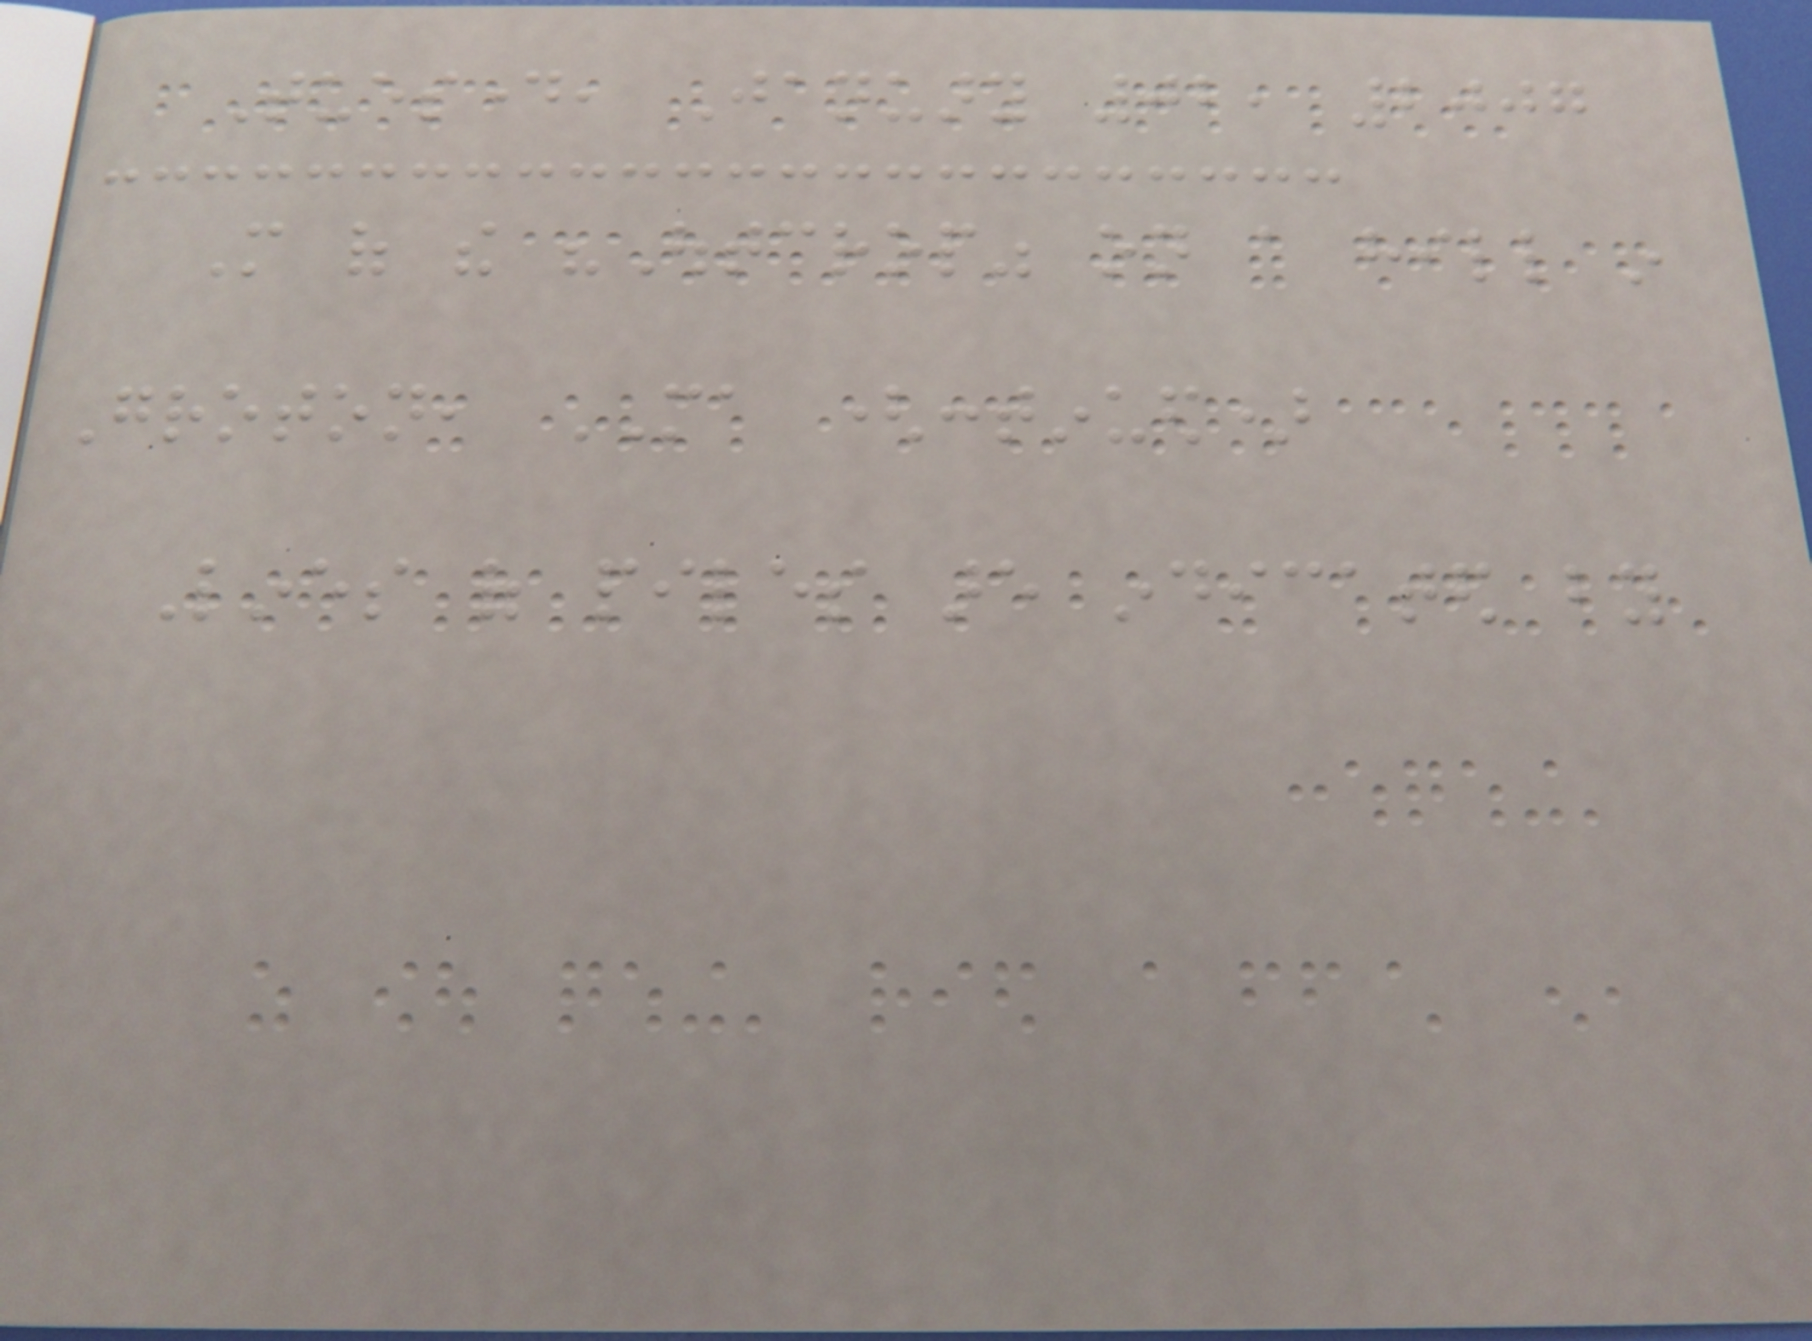Tuesday, January 02, 2007
More of the "Outcrop" on a hill in
Groton, MA (continued)
Lines of piles are indicated by
